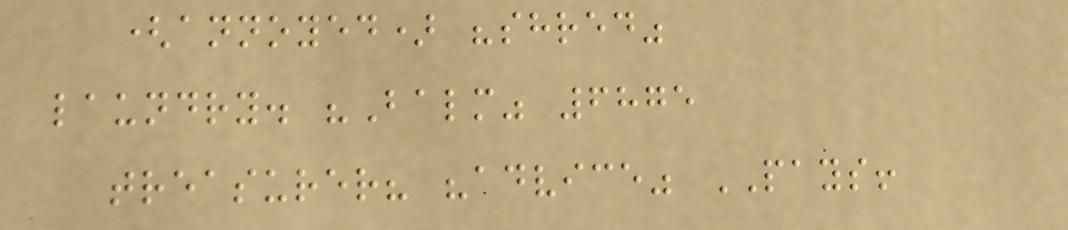(annoyed) "shred"
laundry. "Balm" 6875
treasurer? "advice" PAYS!
